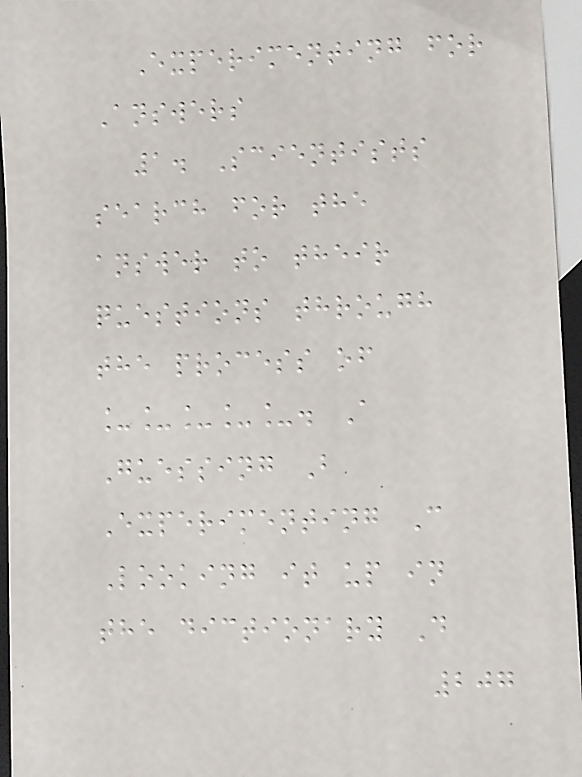Experimenting for
Answers
1. Scientists
search for the
answer to their
questions through
the process of
_____. A
Guessing B
Experimenting C
Looking it up in
the dictionary D
207
